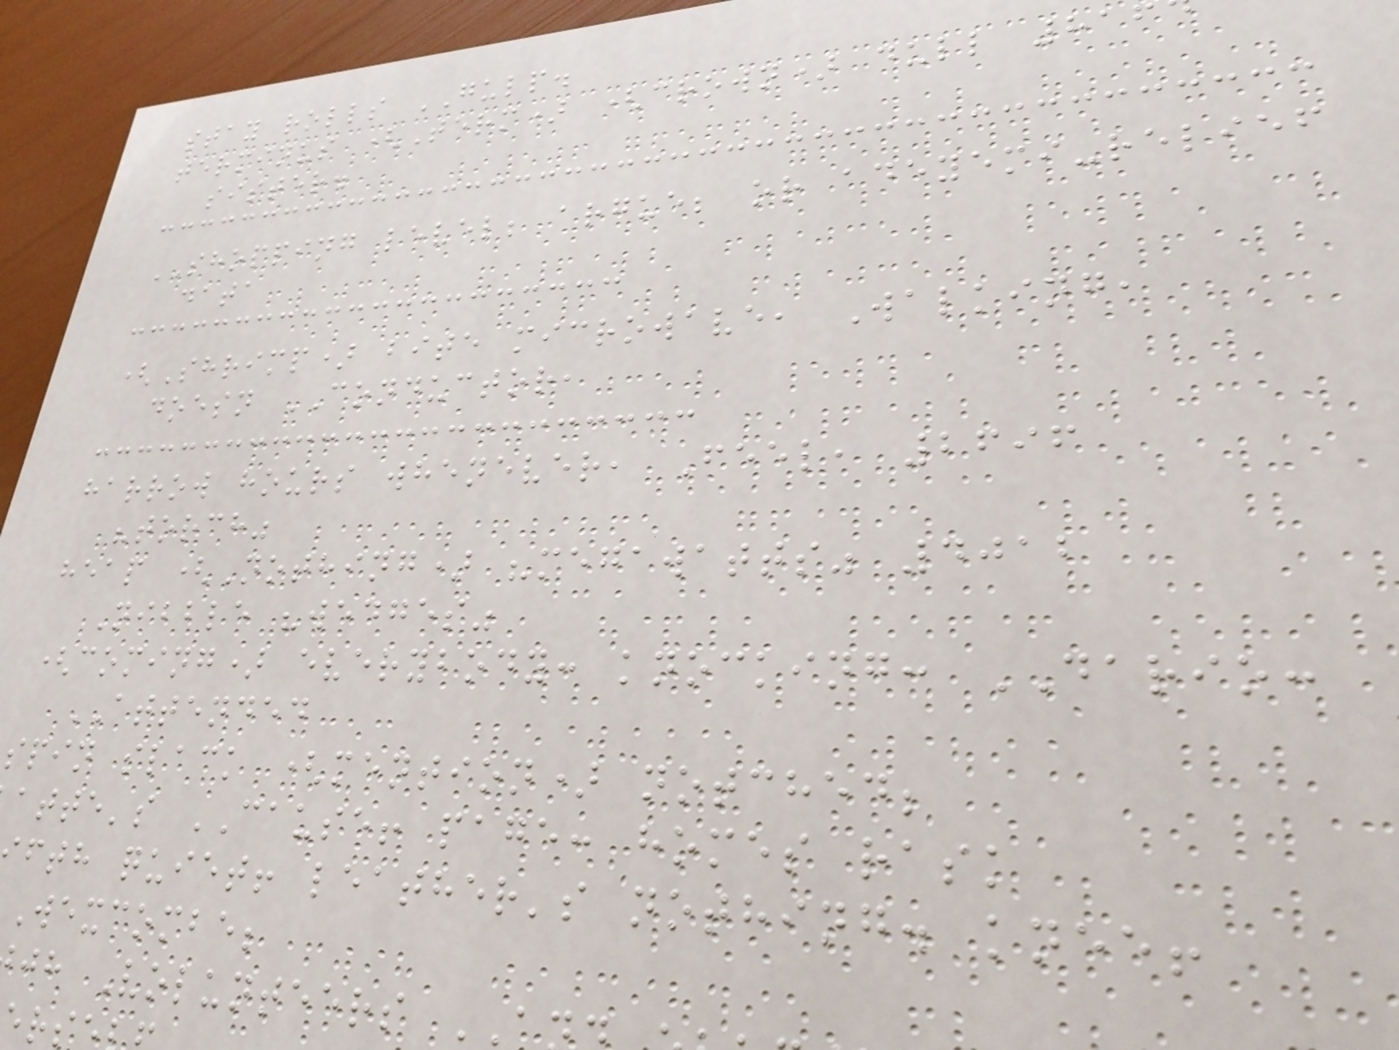stay rolls GULP.
terminus (Term) (crown) dull 81
sister.
SHOPPING level; argue; or adeyemi-relief
data
(Shrimp) bite microwave, Walking,
doesn CONDUCTOR,
harrow hours whenever, Feel, 2696
"torch"
heap (Nothing) "megawatts" 4012
Nibble "wedges"
(coming) everybody: knocking: DARIO:
ATTENDED
spin slack (mention) notched;
atte's CAUSE! page: homes rask
fth quiet! leather's nothing. knee!
Wexcombe;
jh Volunteers
